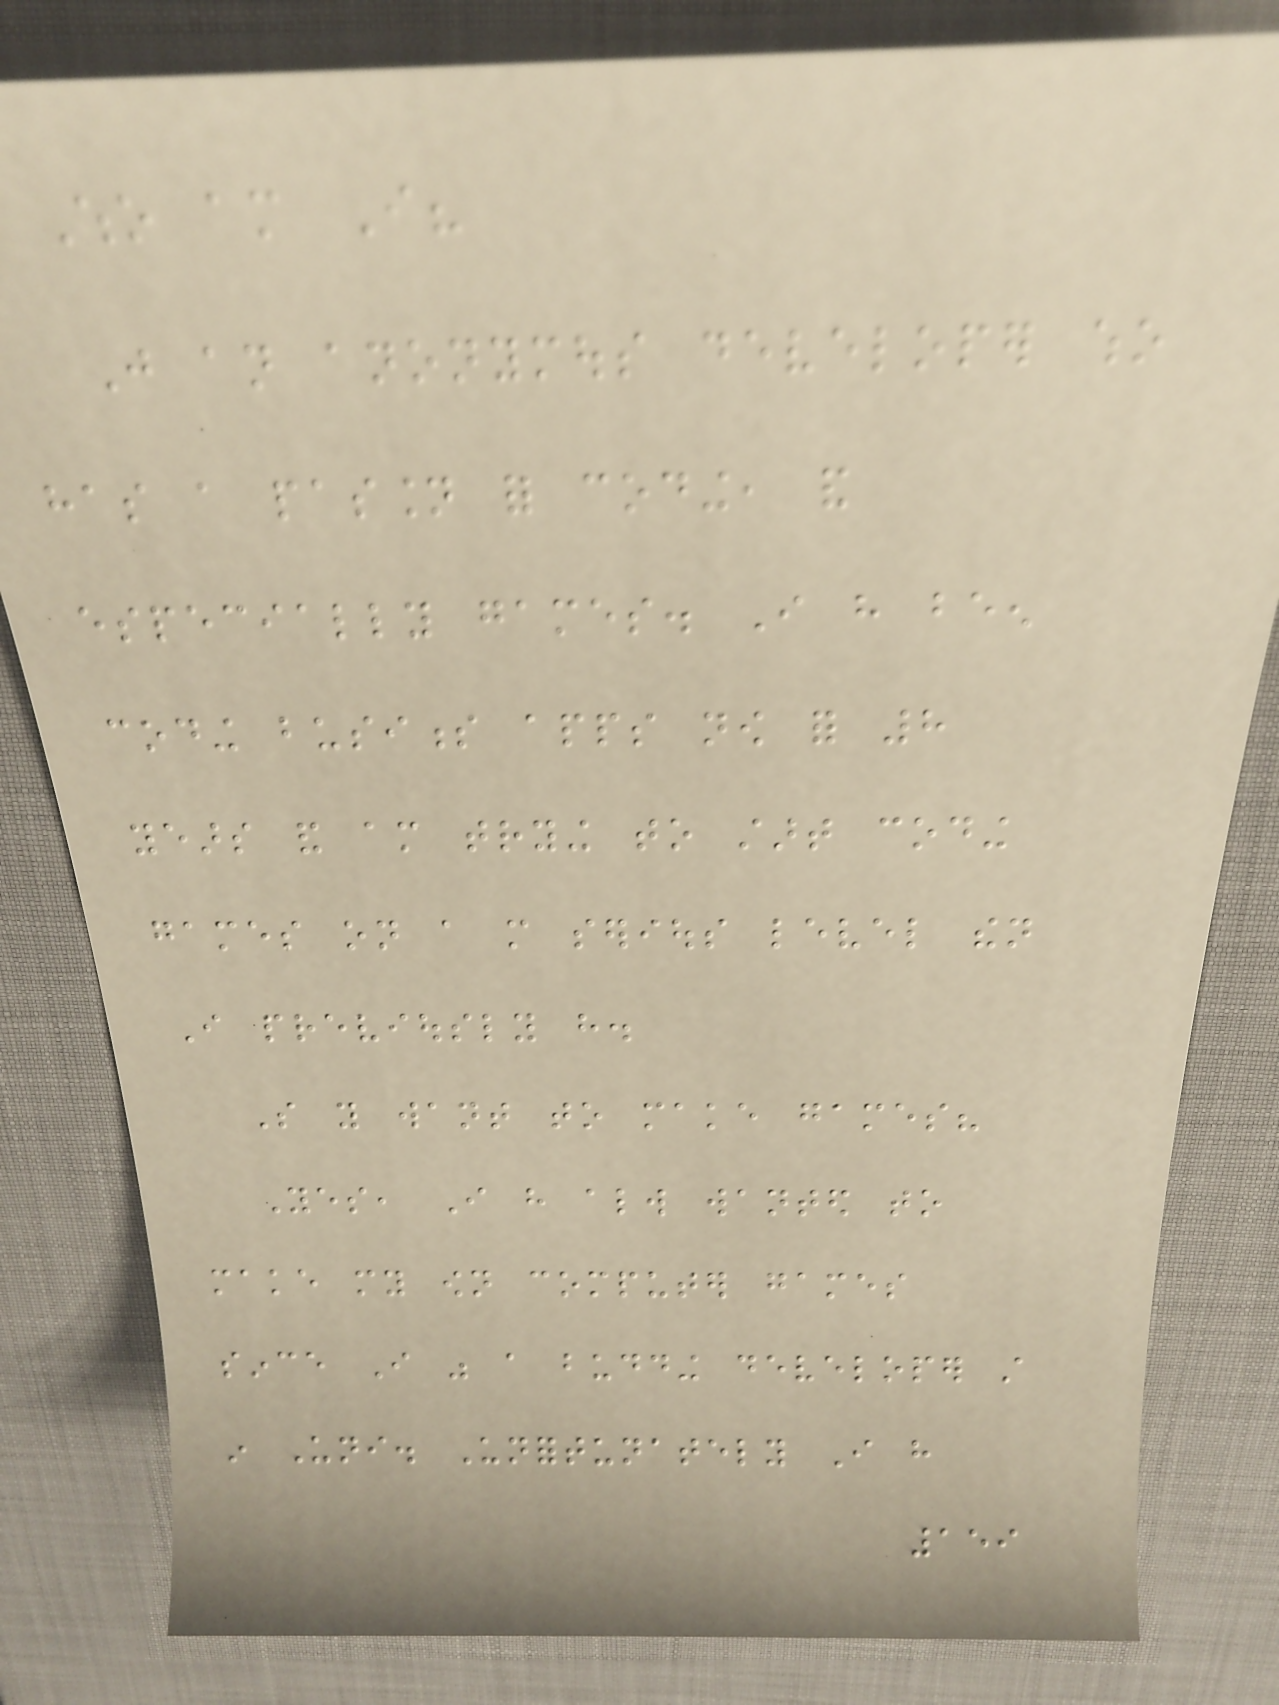Who am I?
Just an anonymous developer who
has a passion for coding, and
especially games. I have been
coding business apps now for 8
years and am trying to start coding
games on a more serious level then
I previously have.
So you want to make games?
Yes, I have always wanted to
make my own computer games
since I was a budding developer still
in Uni. Unfortunately I have
159
